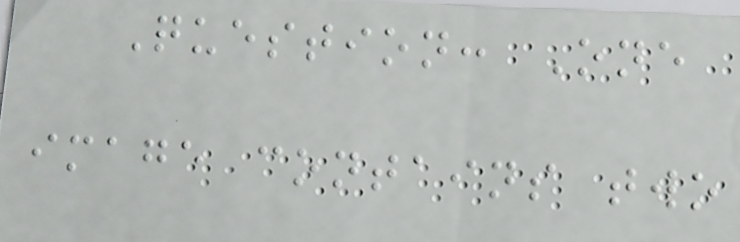Question: One
image contains two
